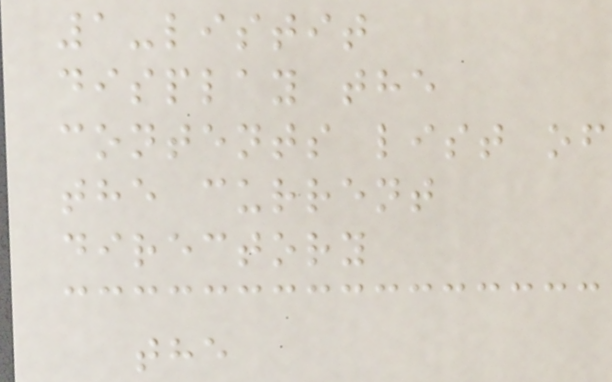1-listit
display the
contents list of
the current
directory
the
